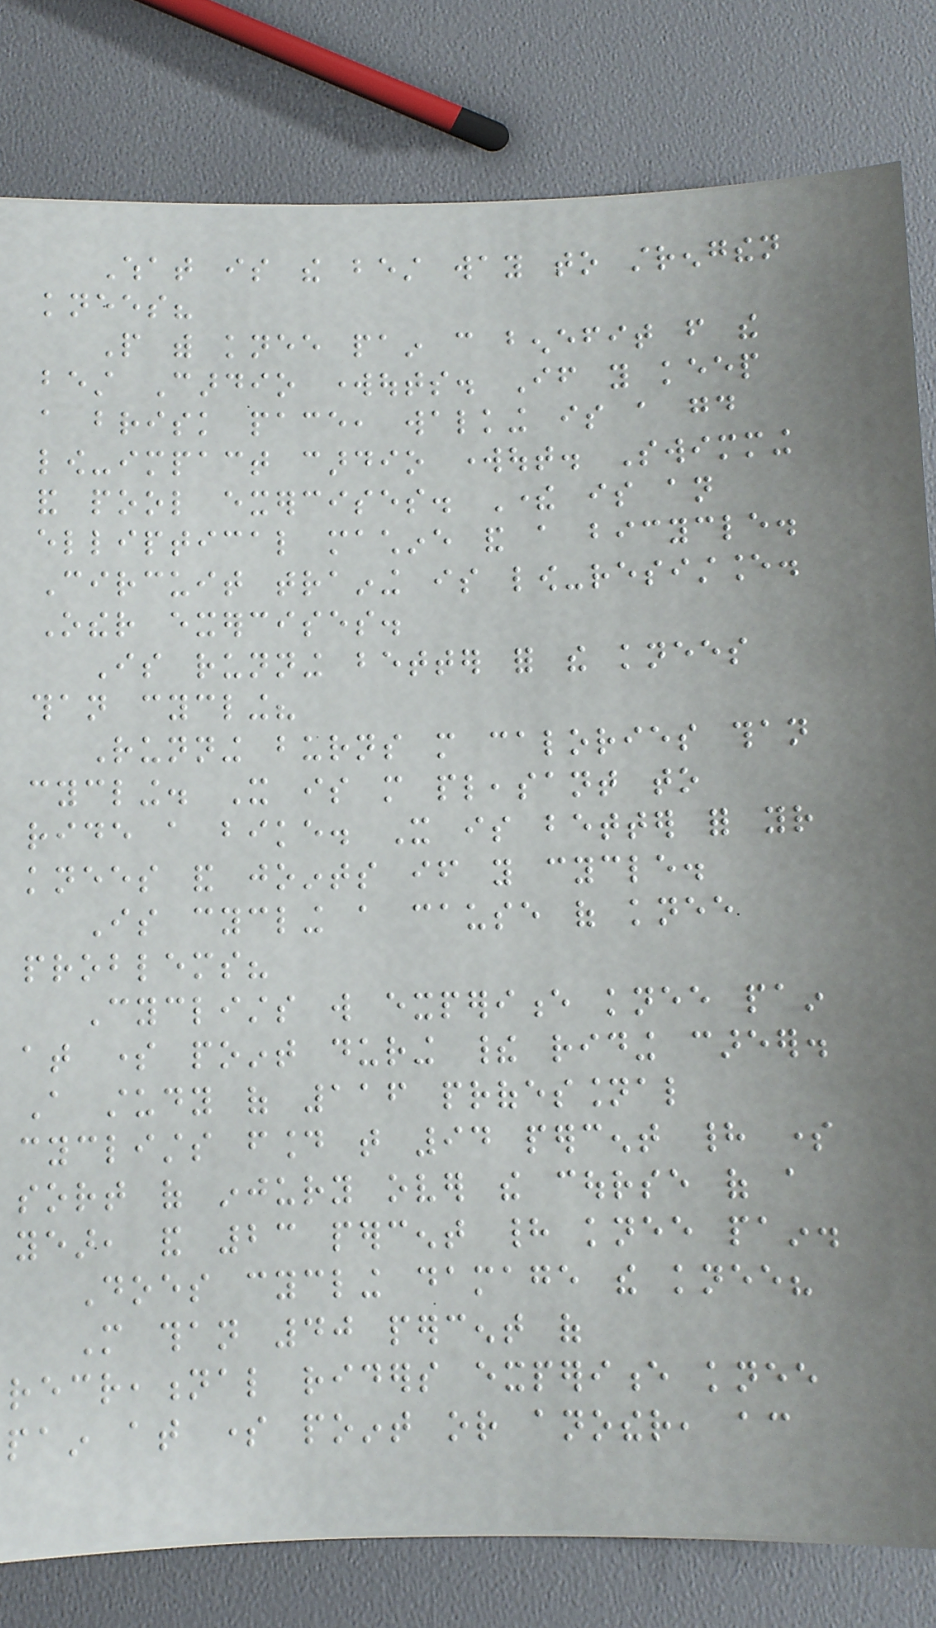What is the best way to strengthen
knees?
People with knee pain can benefit from the
best Cardio workouts. If you keep
a brisk pace, walking is a good
low-impact cardio workout. Swimming
and pool exercises. There is an
elliptical machine and a bicycle.
Circuit training is low-resistance.
Other exercises.
Is running better for the knees
than cycling?
Running burns more calories than
cycling. It is more pleasant to
ride a bike. It is better for your
knees and joints if you cycle.
Is cycling a cause of knee
problems?
Cyclists will experience knee pain
at some point during their riding career.
A study of 116 professional
cyclists found that 94 percent had some
sort of injury over the course of a
year, and 23 percent had knee pain.
Does cycling damage the knee?
More than 40 percent of
recreational riders experience knee
pain at some point or another, according
